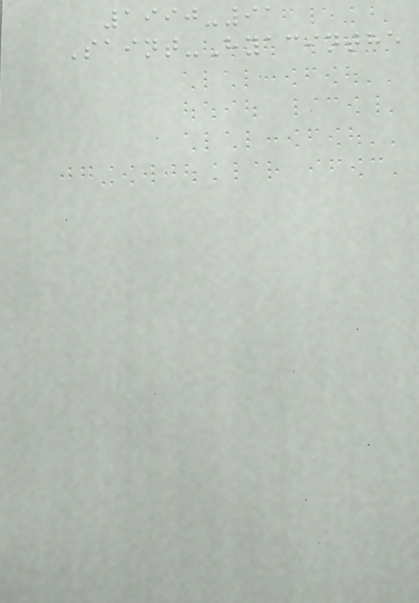1990-91
Saint-Hyacinthe
